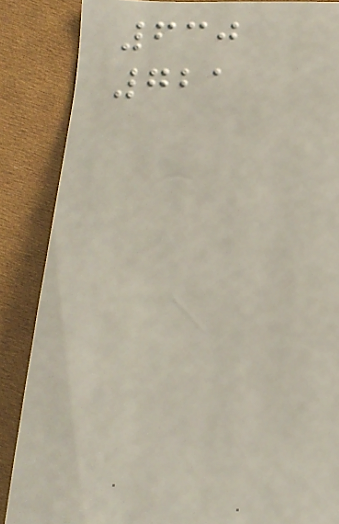630
721
